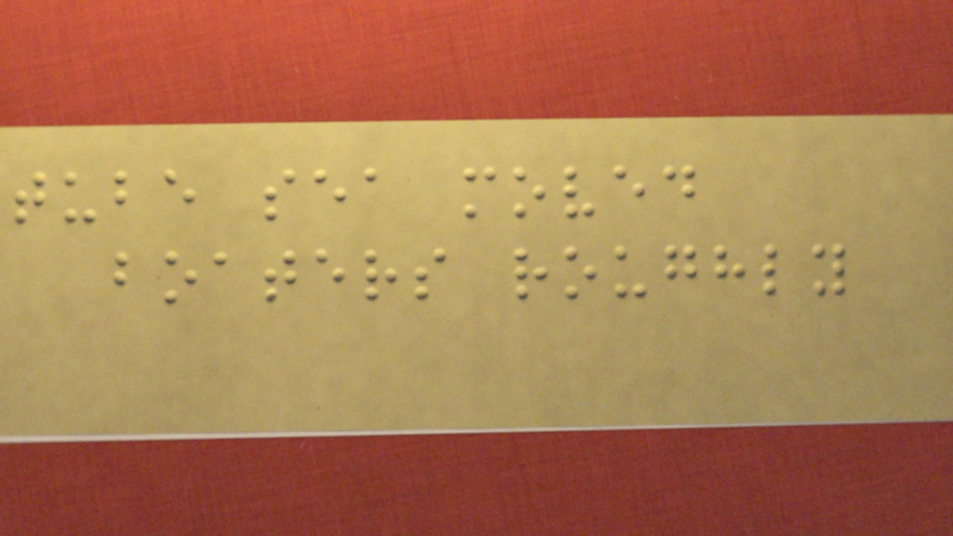tube sea moved
boaters roughly
